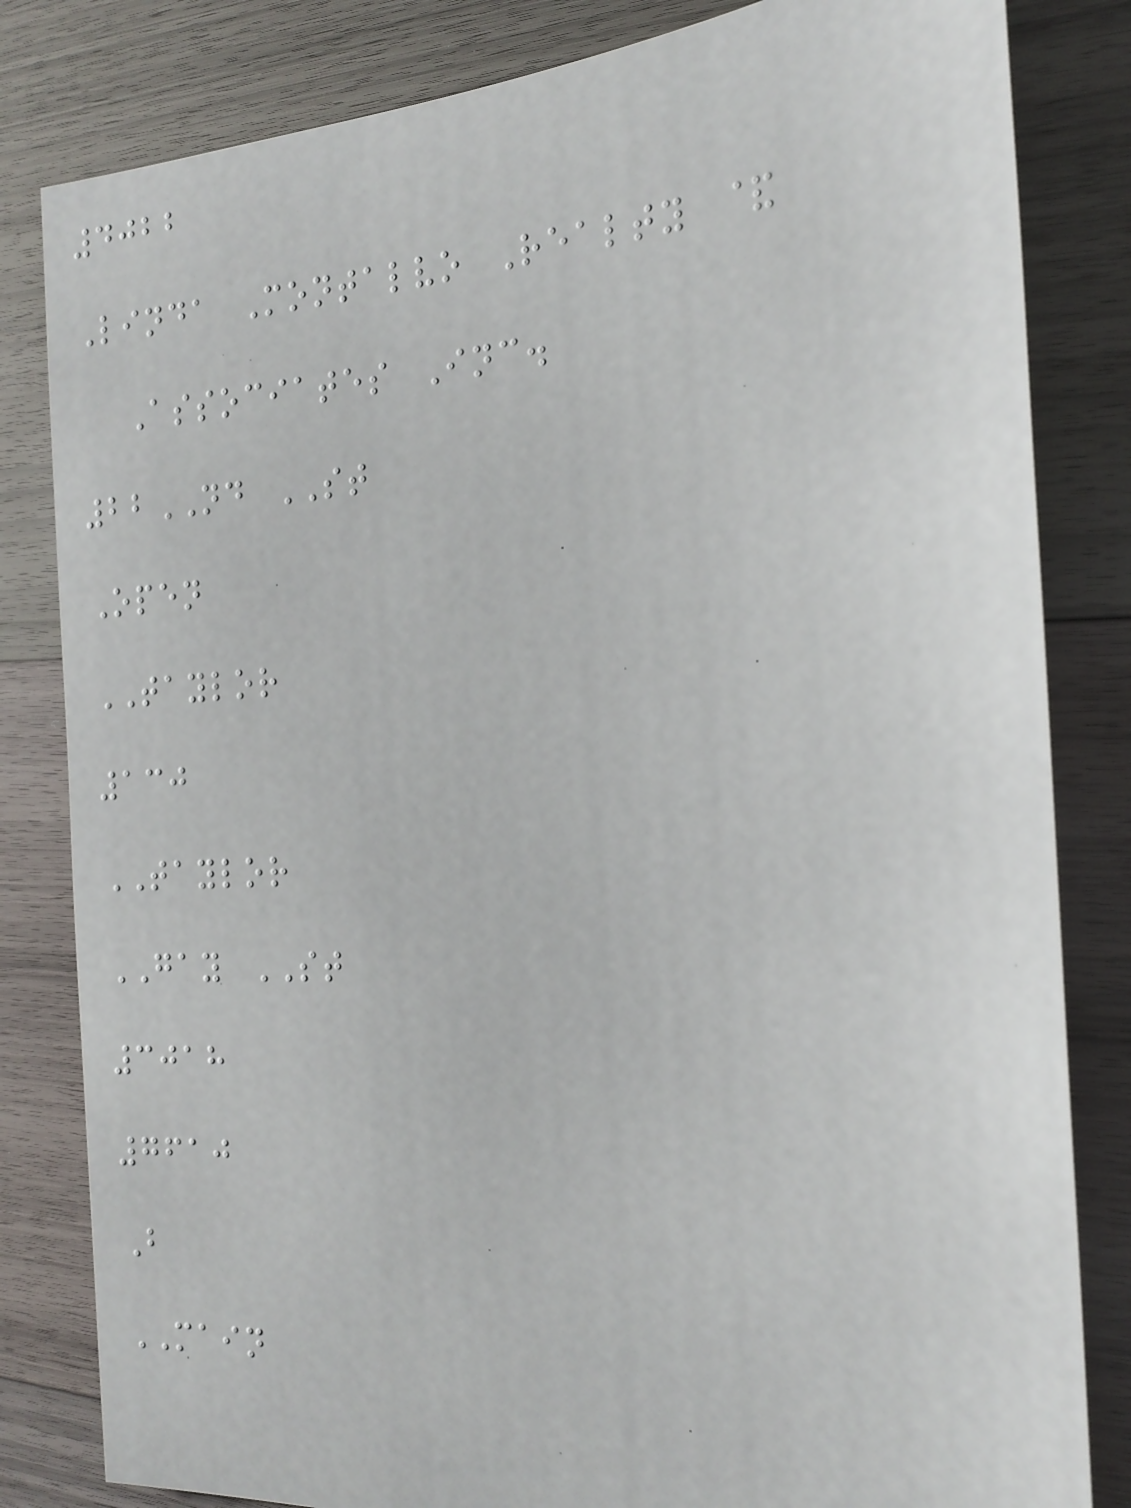4022
Linda Montalvo Realty &
Associates Inc.
22ND ST
Open
TAYLOR
130
TAYLOR
GAY ST
3018
7610
B
MAIN
